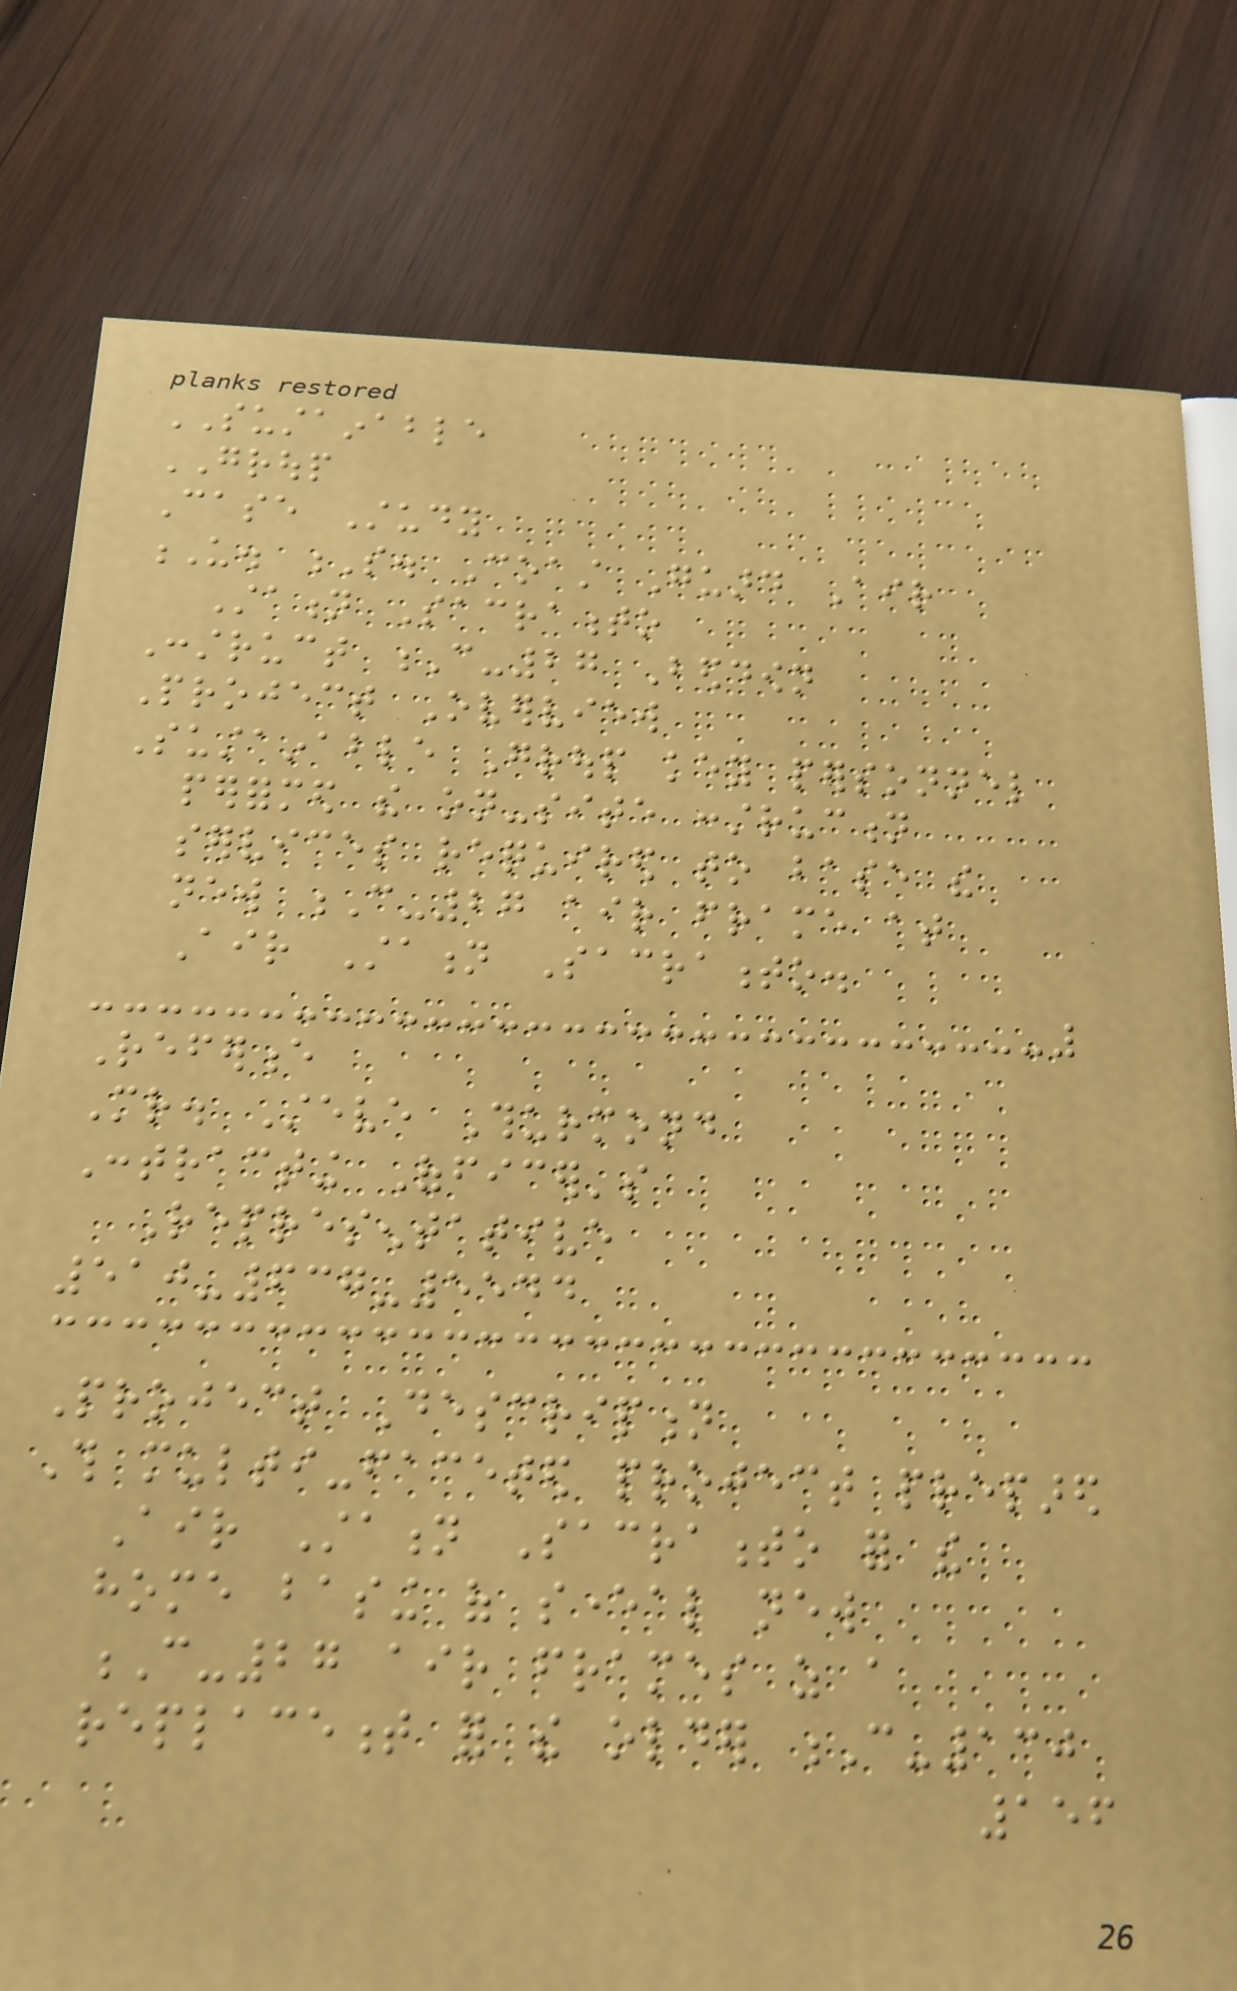SUSTAINABLE
GROUP
Case Study
U. S. Coast Guard Air
Station Sacramento
Construct C-27 Beddown
Project Overview
Sustainable Group key personnel
performed the on-site construction
services required to base the
new C-27 air frame at
Air Station Sacramento.
Reference
Mr. Steve Thurmond
Contracting Officer's
Representative
510-637-5544
Project Description
This multi-faceted project prepared
Air Station Sacramento for the
home basing of several new
C-27 air frames as a
replacement for the older C-130
156
